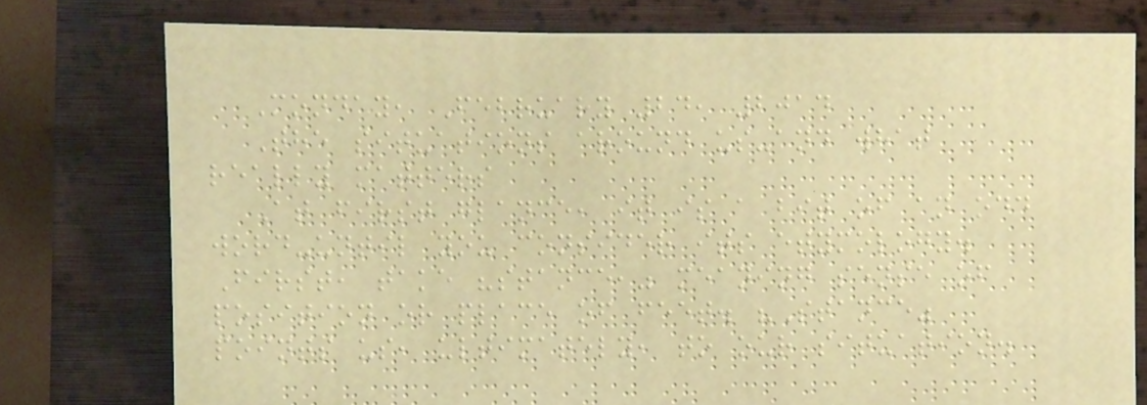Monday, February 24, 2014
The situations around us-and what
really matters
At first glance, it is a bit of an odd
word-until you consider its etymology.
First, take "stance," meaning sense of
position or place of feet. "Stance"
points us, ultimately, to our situation.
